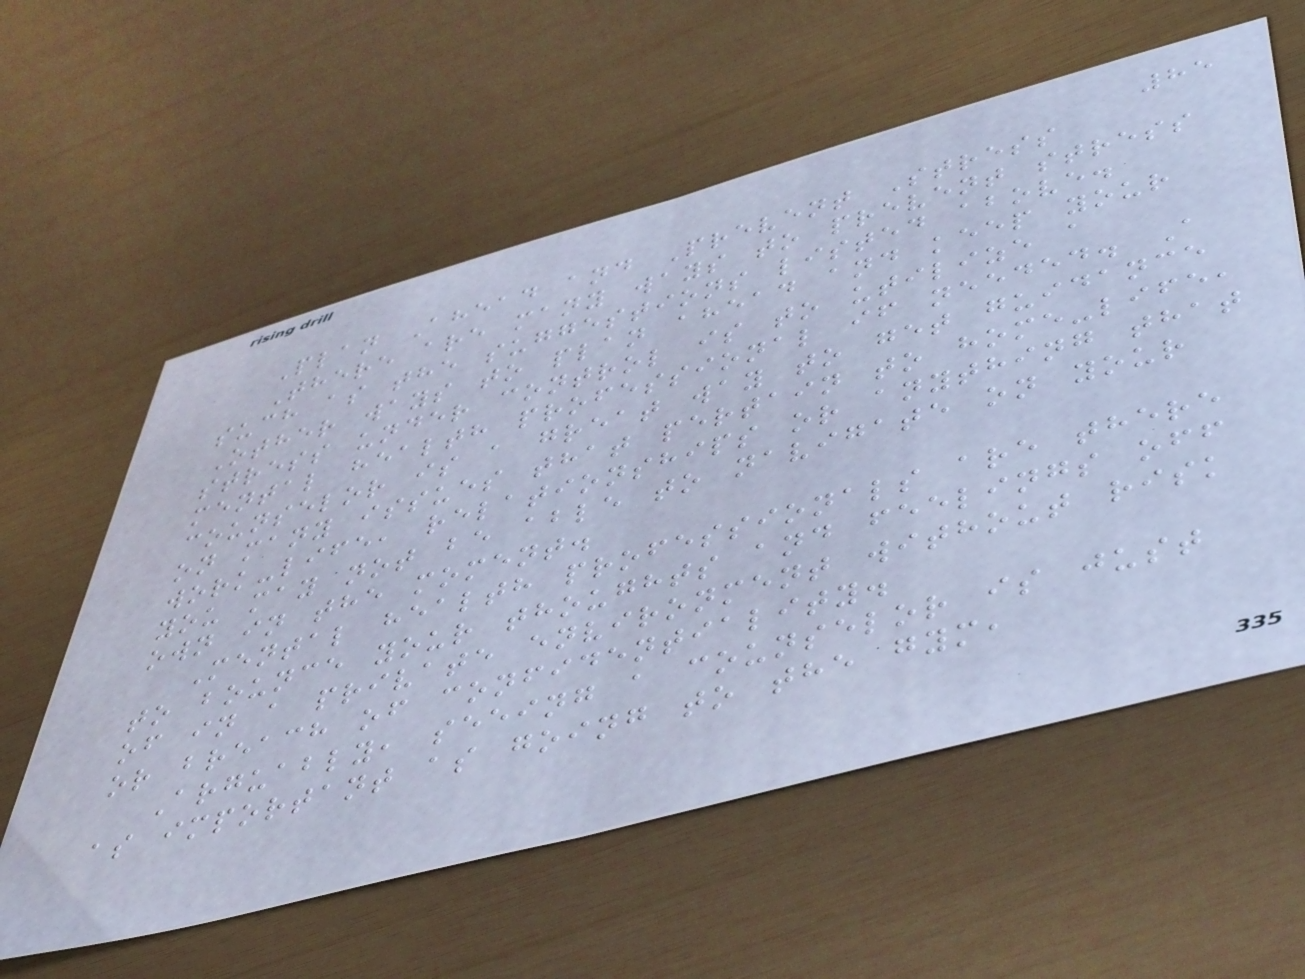85
Plan Ahead and Prevent Stress
There are many ways to prevent stress
such as the suggestions listed above.
Other ways to plan ahead and keep your
stress under control is to utilize a
mental health professional if needed. A
counselor is a great way to get guidance
on many issues that pertain to home-life,
work-life, relationships or anything that
you may not be able to navigate on your
own in the moment.
Mental health professionals are there
to bounce your thoughts and feelings off
of in a private environment without risk
or breach of confidentiality.
Arguably, seeing a counselor is just
as important as going to the gym,
